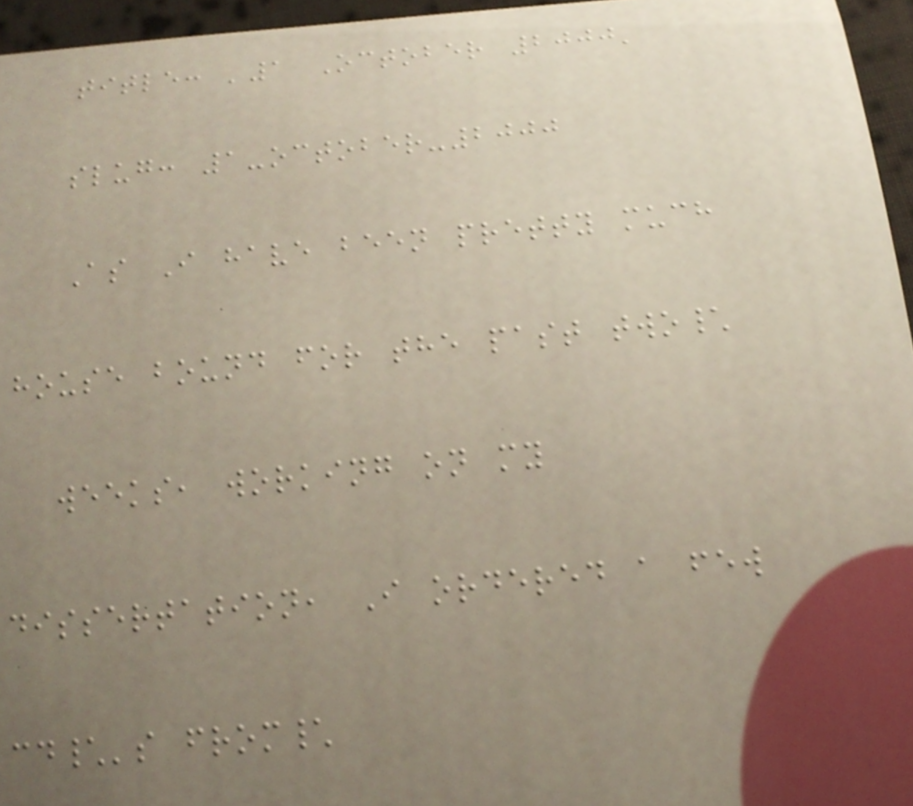title: '1 October 2000'
slug: 1-october-2000
As I have been pretty much
house bound for the past two\
weeks, working on my
dissertation, I ordered a few
cd\'s from\
